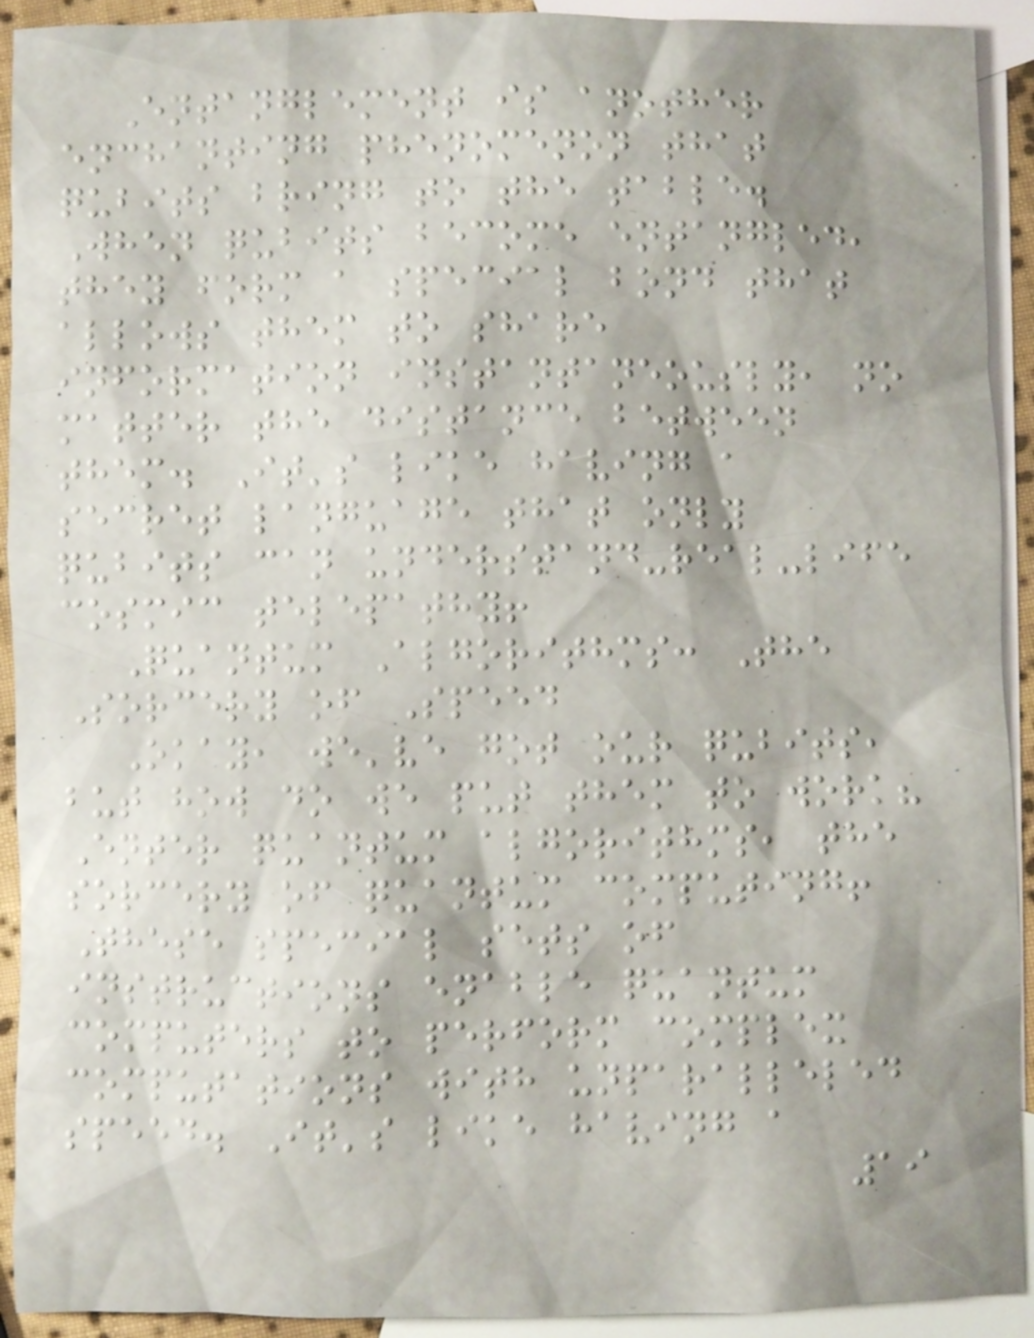Entanglement is another
enchanting phenomenon that
qubits bring to the table.
When qubits become entangled,
they form a special bond that
allows them to share
information instantaneously, no
matter the distance between
them. It's like having a
secret language that only
qubits can understand-real-life
cosmic telepathy!
Quantum Algorithms: The
Sorcery of Speed
Okay, we've got our qubits,
but how do we put them to work?
Enter quantum algorithms, the
sorcery of quantum computing!
These special sets of
instructions enable quantum
computers to perform complex
computations with unparalleled
speed. It's like having a
19
